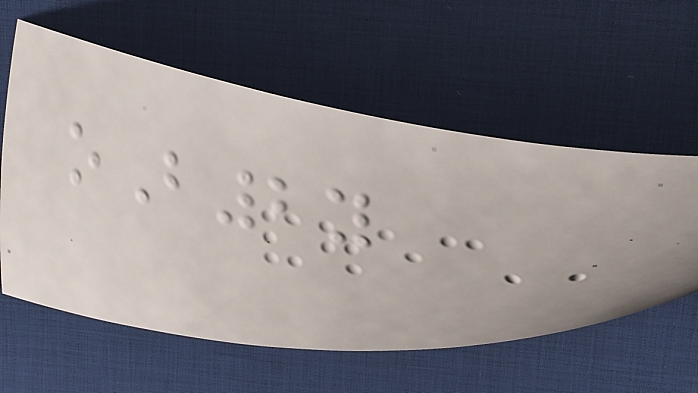oB2y
